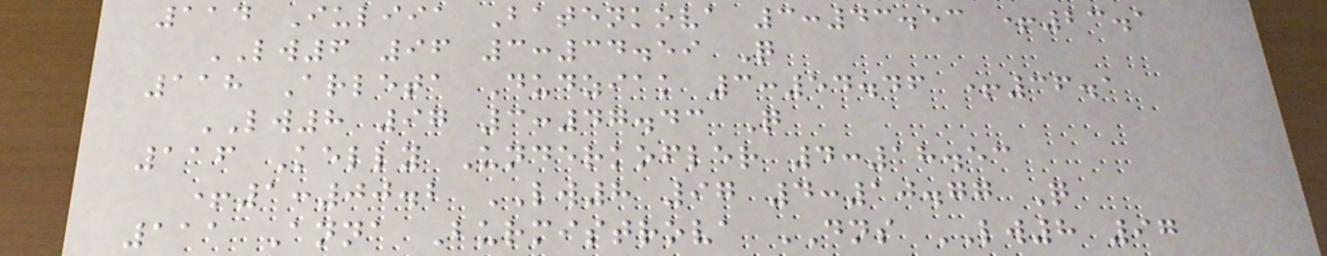114 Iuliia Batenkova 3:43.53 +23.1
LW6 96 3:34.59 Q
118 Arleta Dudziak 3:54.46 +36.1
LW8 97 3:47.43 Q
116 Kelly Underkofler 4:18.53
+1:00.2 LW8 97 4:10.77 Q
111 Anna Burmistrova DNS LW8 97
